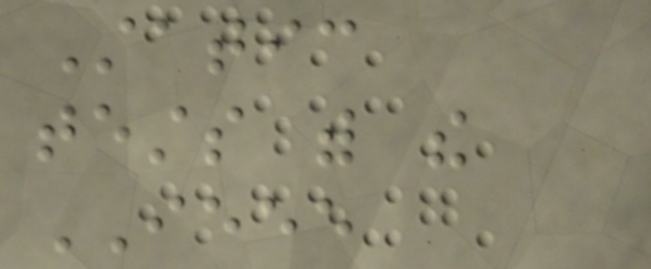Static
tests with the
IEEE
